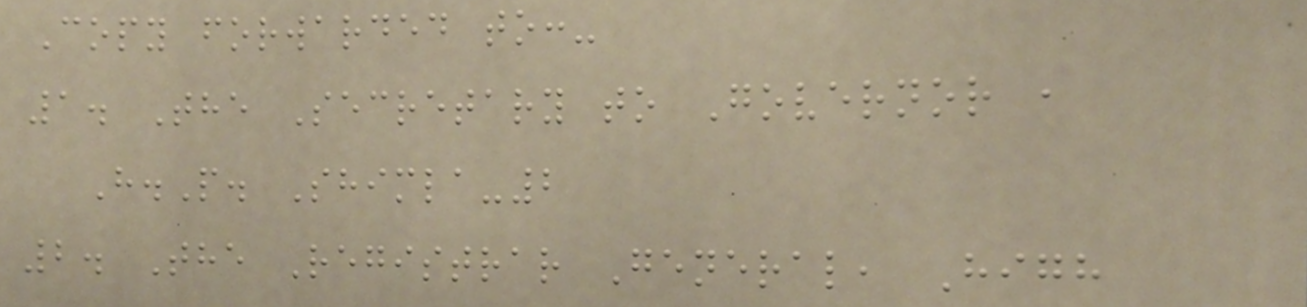Copy forwarded to:-
1. The Secretary to Governor ,
H.P. Shimla-2
2. The Registrar General, High
